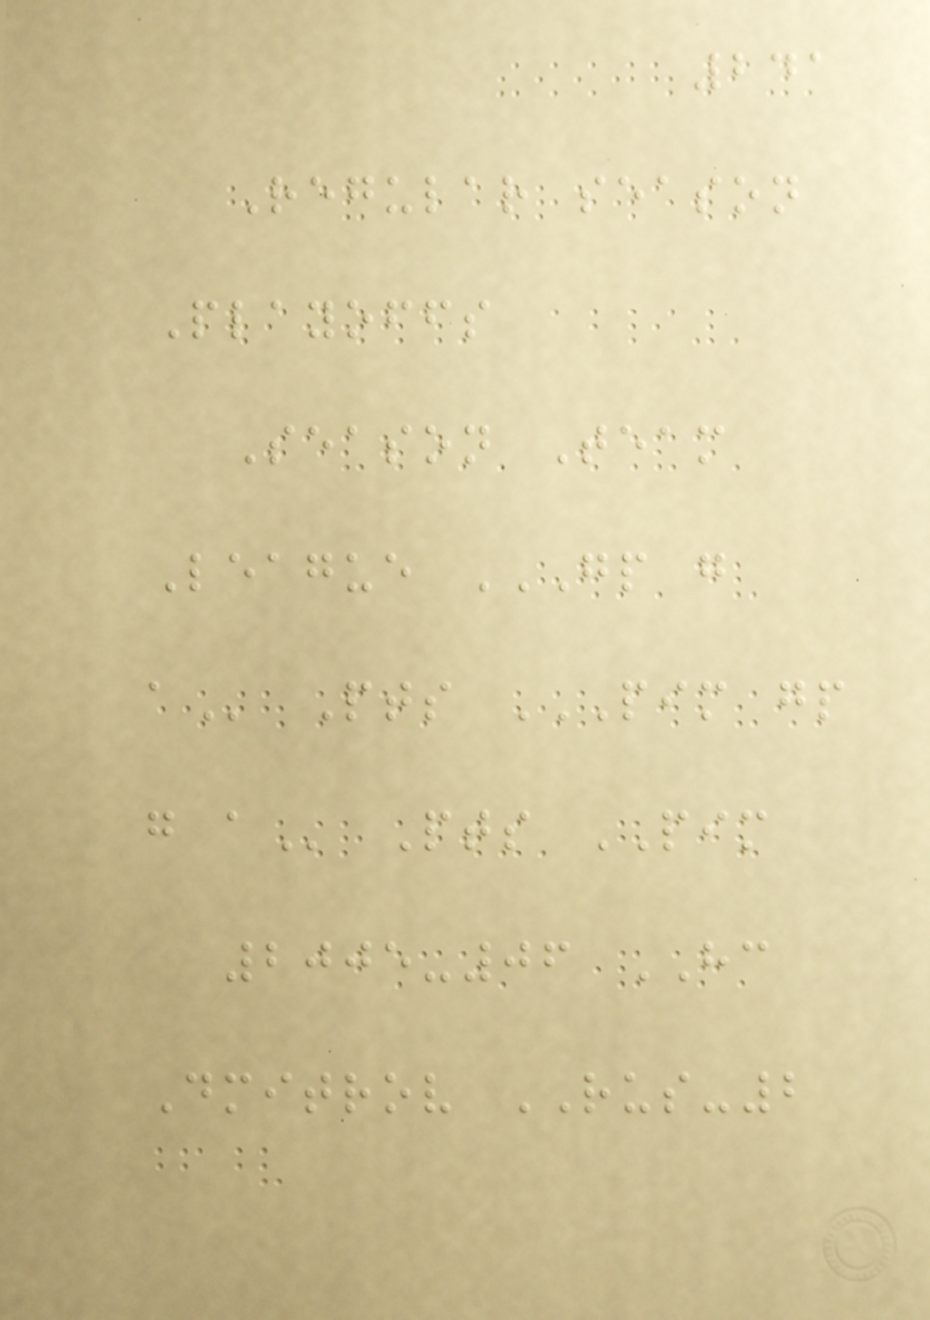241
Regular season
Playoffs
Season Team
League GP G
A Pts PIM GP
G A Pts PIM
2005-06 HC
Dmitrov RUS-2
